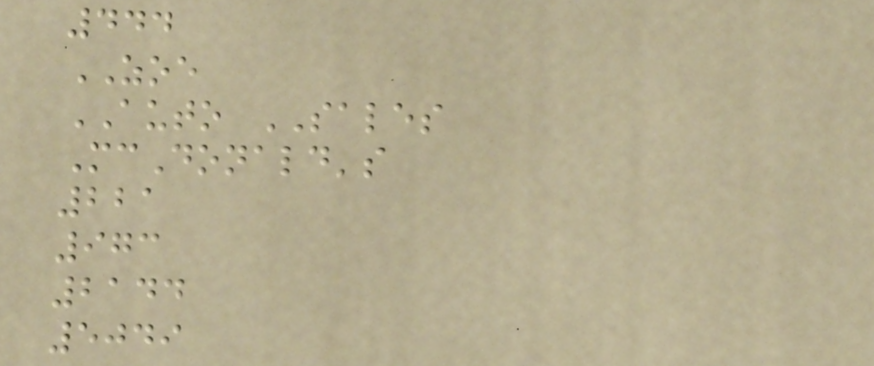444
ZOE
AUTO SALES
McDonald's
221
973
2144
5049
